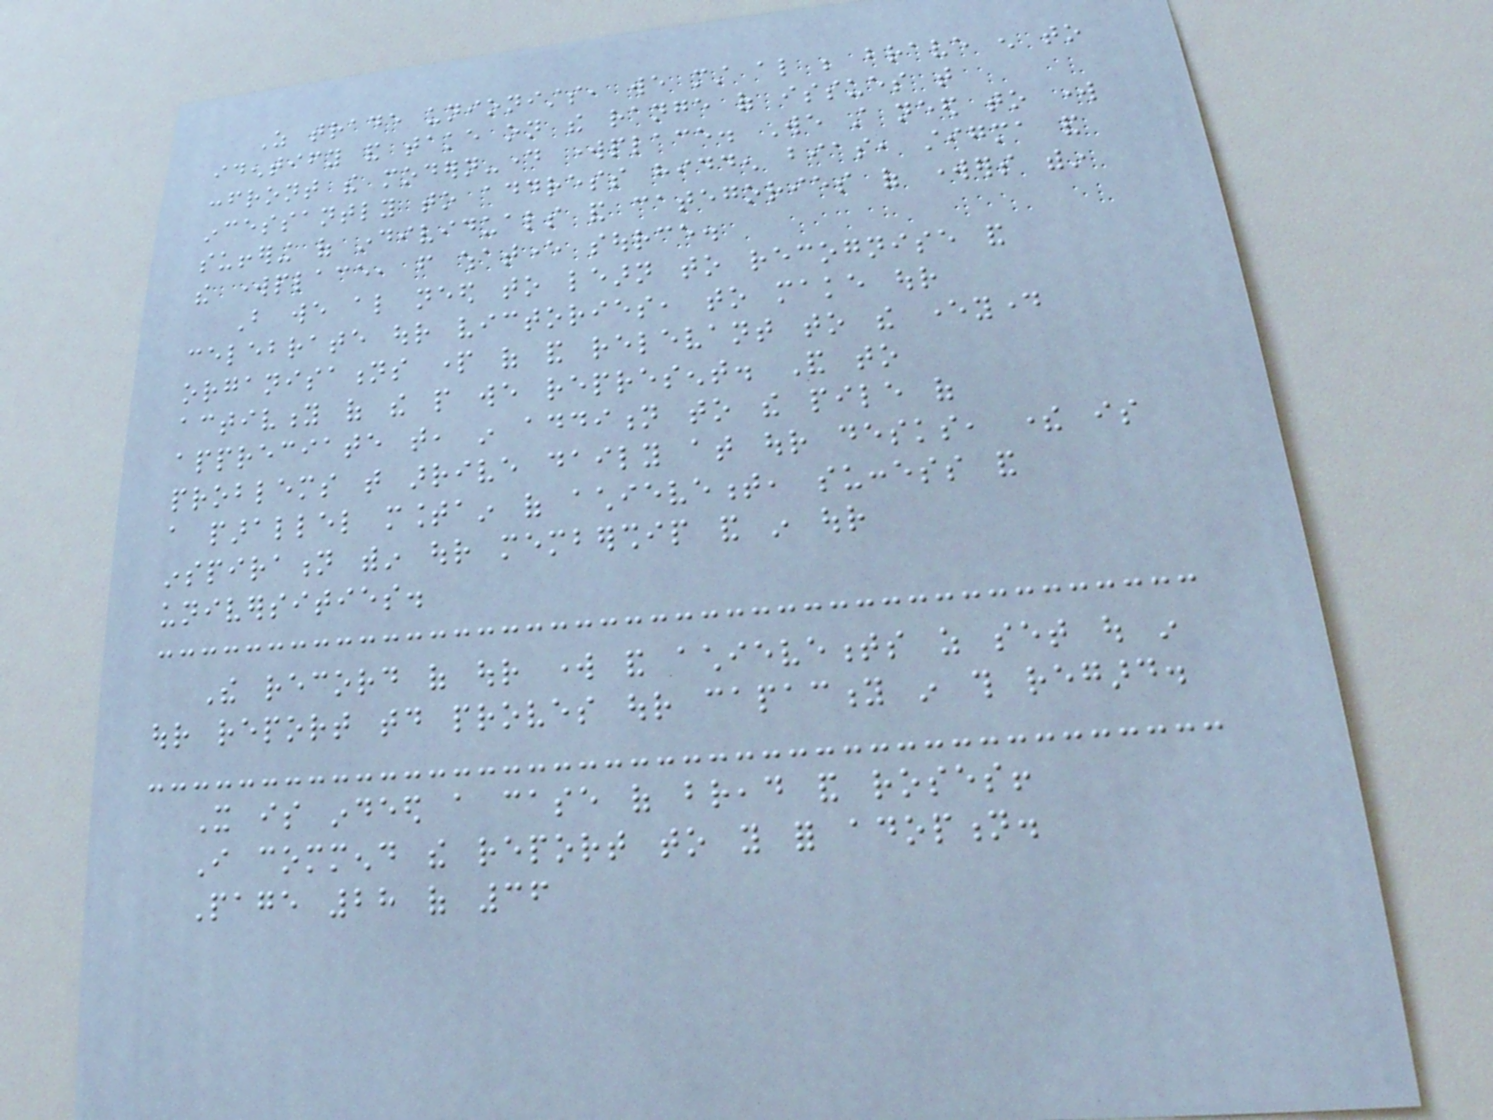As trade unionists, we must also be brave enough to
identify and take on the range of issues that
confront the modern-day workplace. We still need to work
incessantly to address hidden bias, stigma and
suffering of individuals and categories of workers within
the workplace, from whatever source.
But we also need to learn to recognise and
celebrate our victories, to make our
organisations part of and relevant to the everyday
activity of the people we represent. And to
appreciate that, in addition to the pile of
problems that arrive daily at our desks, there is
a parallel mountain of achievement, success and
inspiration within our membership and in our
universities.
The record of our work and achievements as set out in
our report today proves our capacity in this regard.
It is indeed a case of bread and roses!
I commend the report to you for adoption.
Page 28 of 36
